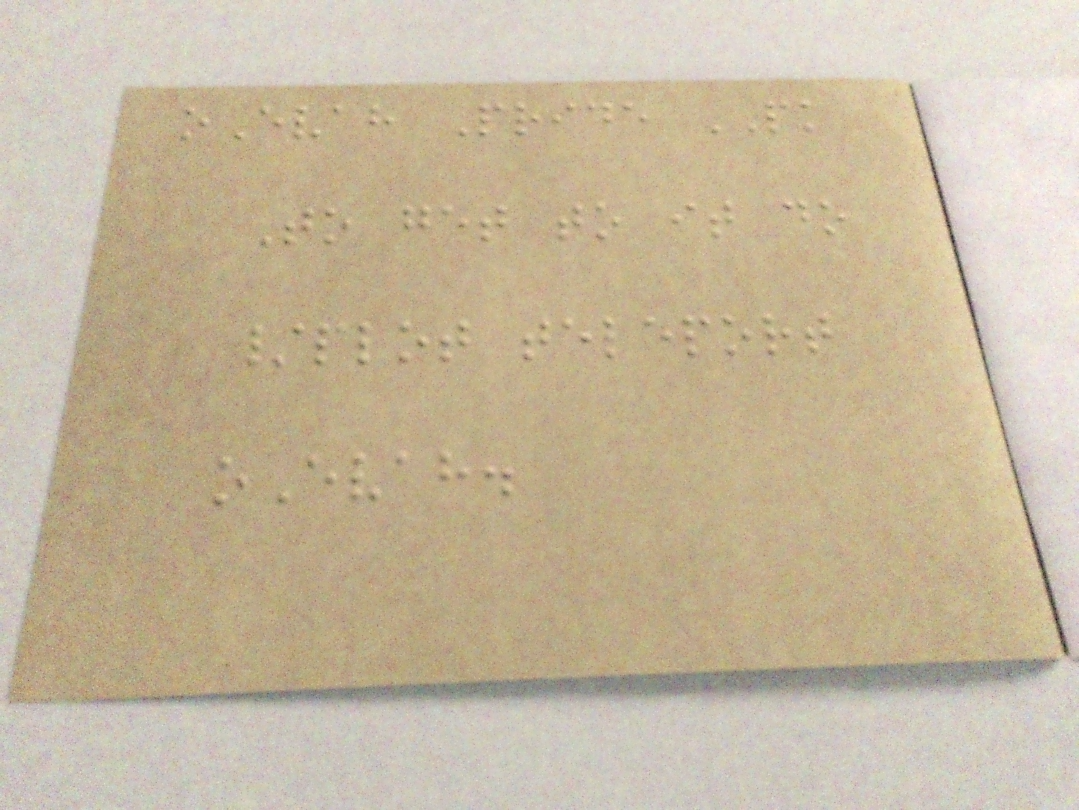oEvah Pride PK
To get to it do
/plot teleport
oEvah.
